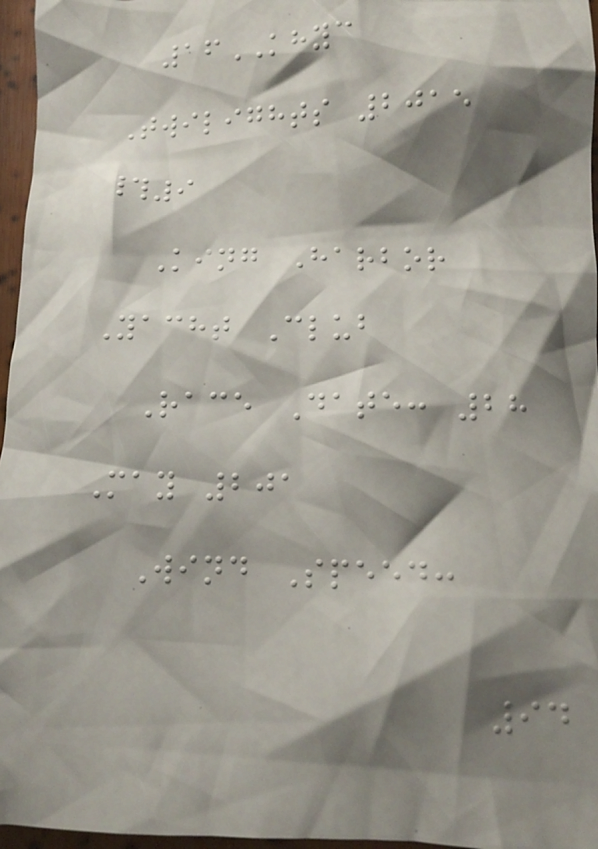16KHYC
Twilights 2015
#9
King Harbor
Yacht Club
Race Date: 28
May 201
Wind Speed:
94
